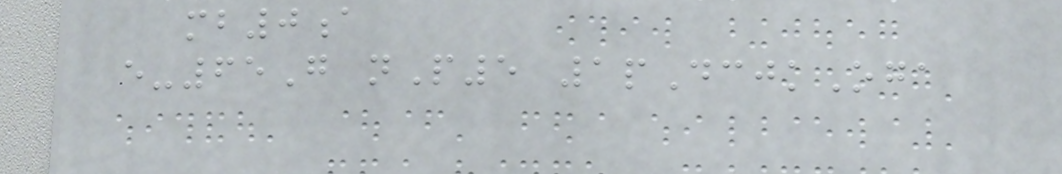mb0a
e-65G nP5 1pDcjkOga
